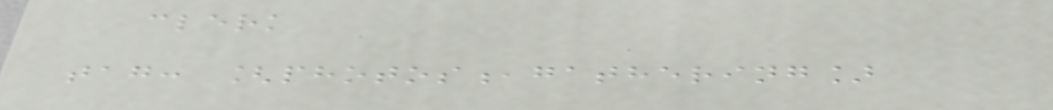clerk
tag: [photos,gathering]
